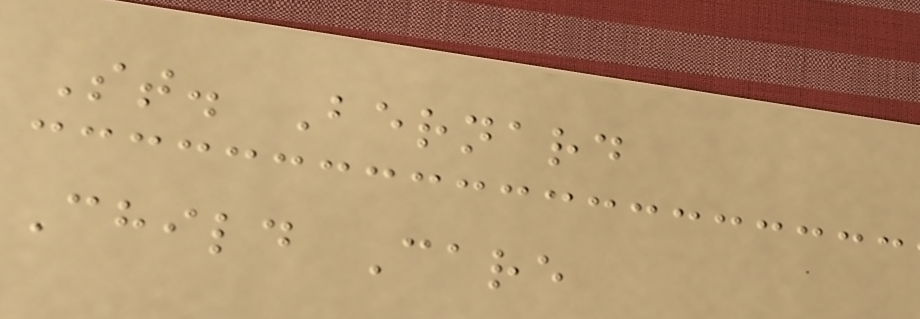St. Bernard
Child Care
